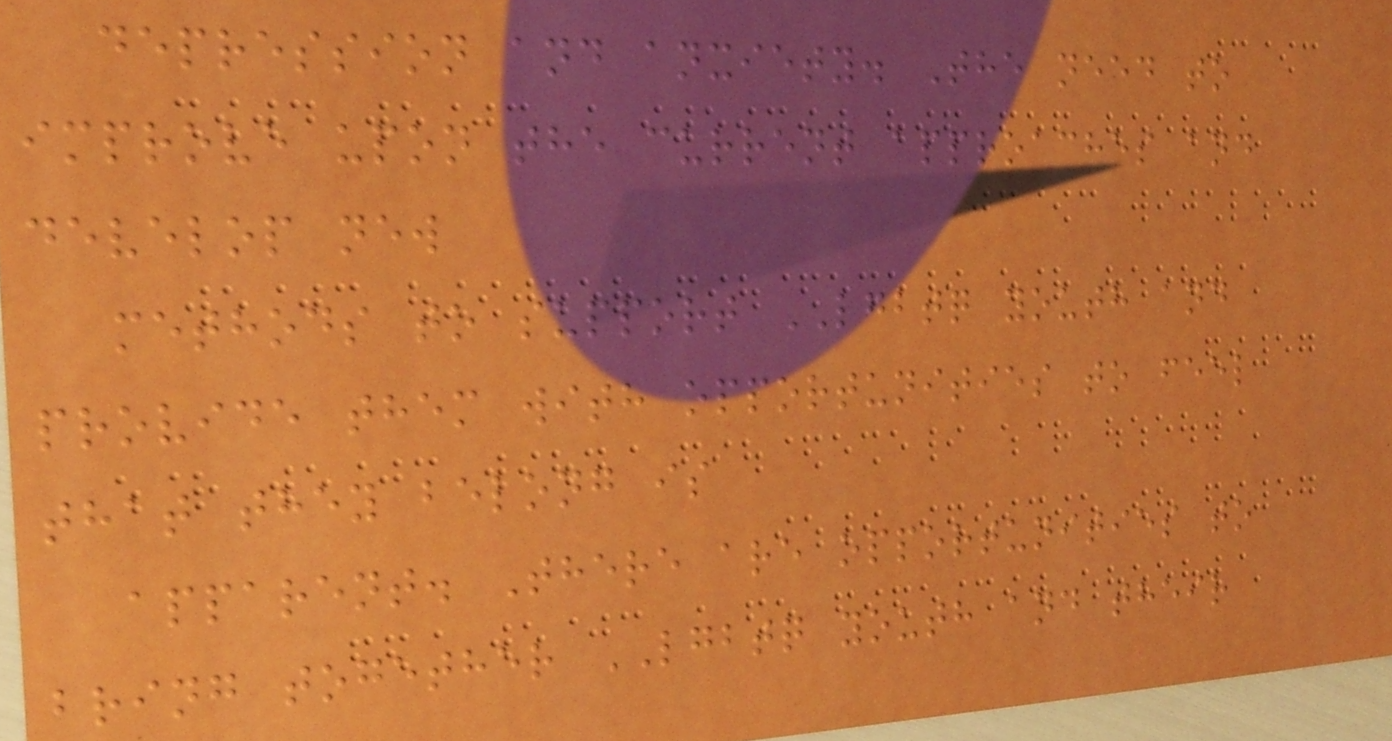depression and anxiety. The need to
improve upon the current approaches and
develop new
methods to support LGBTQ youth and
provide them with opportunities to feel
that they belong is
apparent. There are opportunities to
bring together LGBTQ youth and their
